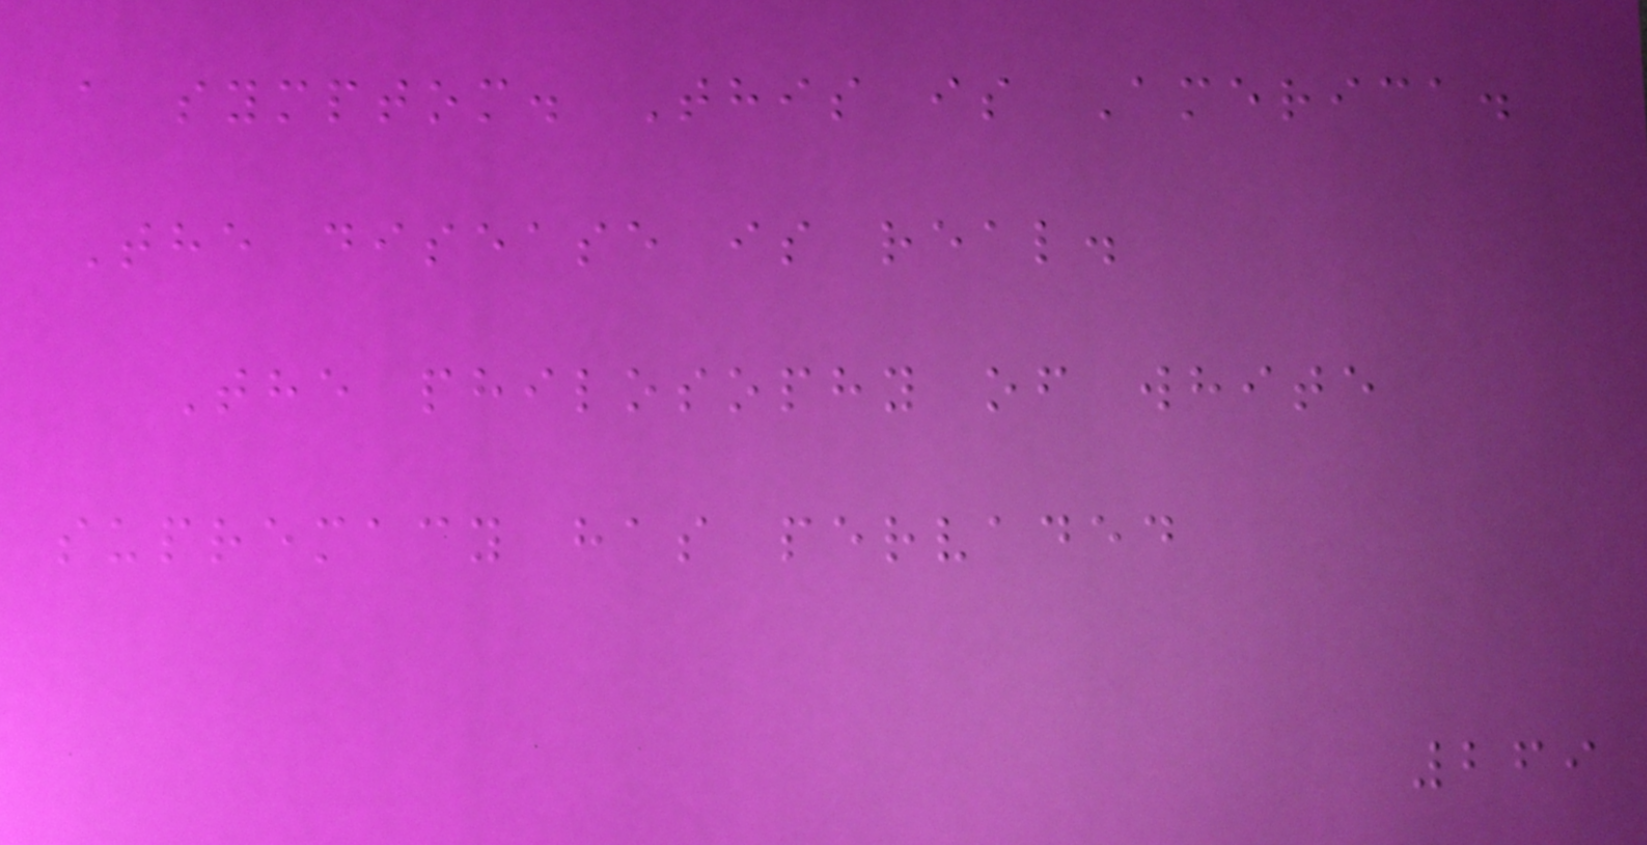a symptom. This is America.
The disease is real.
The philosophy of white
supremacy has pervaded
269
